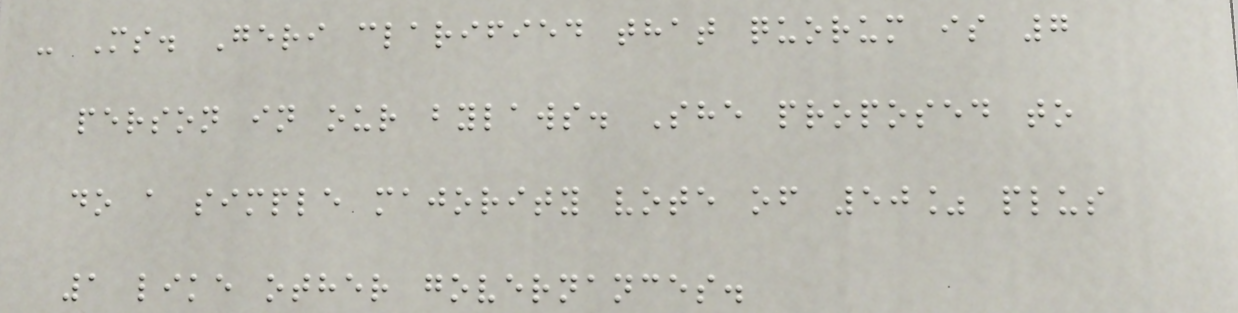- Ms. Geri clarified that quorum is 7
person in our bylaws. She proposed to
do a simple majority vote of 50% plus
1 like other governances.
